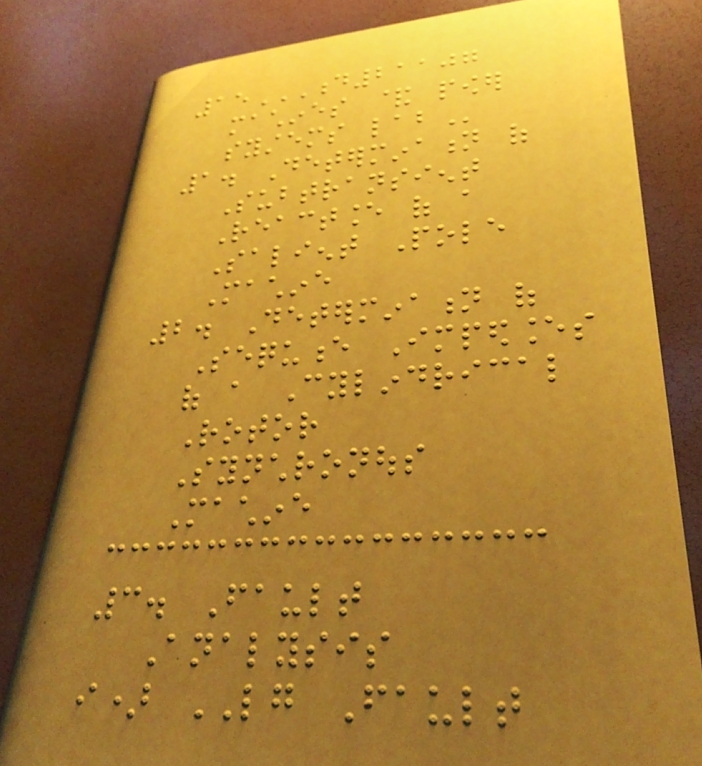15D21107
MACHINES & POWER
SYSTEMS LAB
1. Determination of
Subtransient
Reactance of a
Salient Pole
Machine
2. Determination of
Sequence Impedances
of a Cylindrical
Rotor
Synchronous
Machine
3. Fault
Analysis
i) LG Fault
